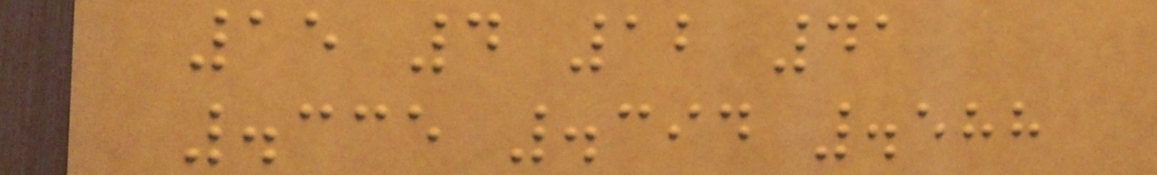15 4 12 41
.335 .394 .588
